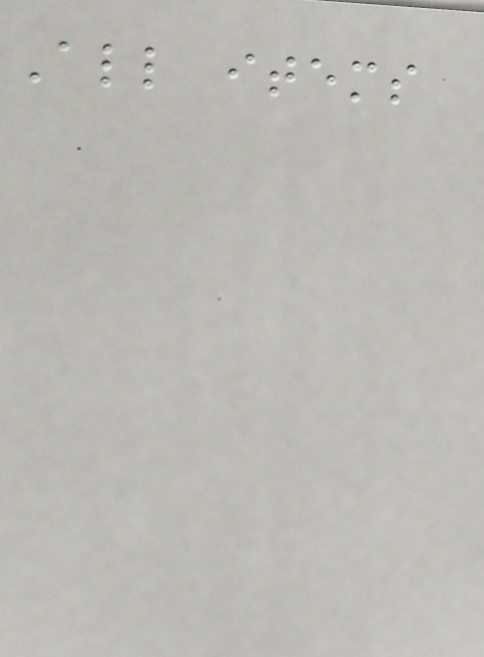All items
